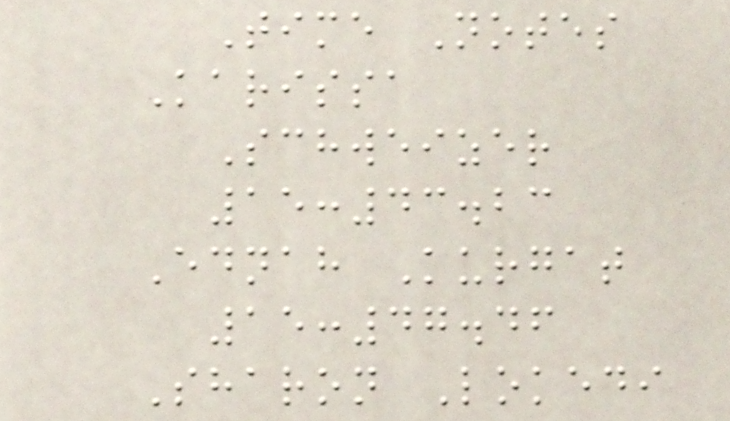Time Notes
Karissa
Schweizer
15:43.23
Ednah Kurgat
15:47.46
Sharon Lokedi
